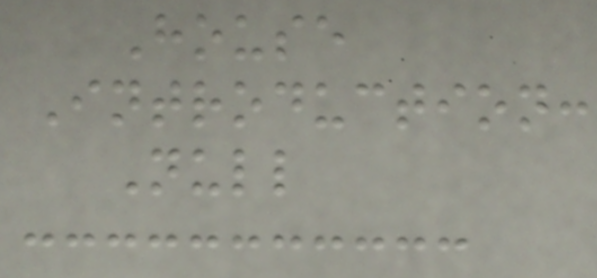House
Introduction:
Null
